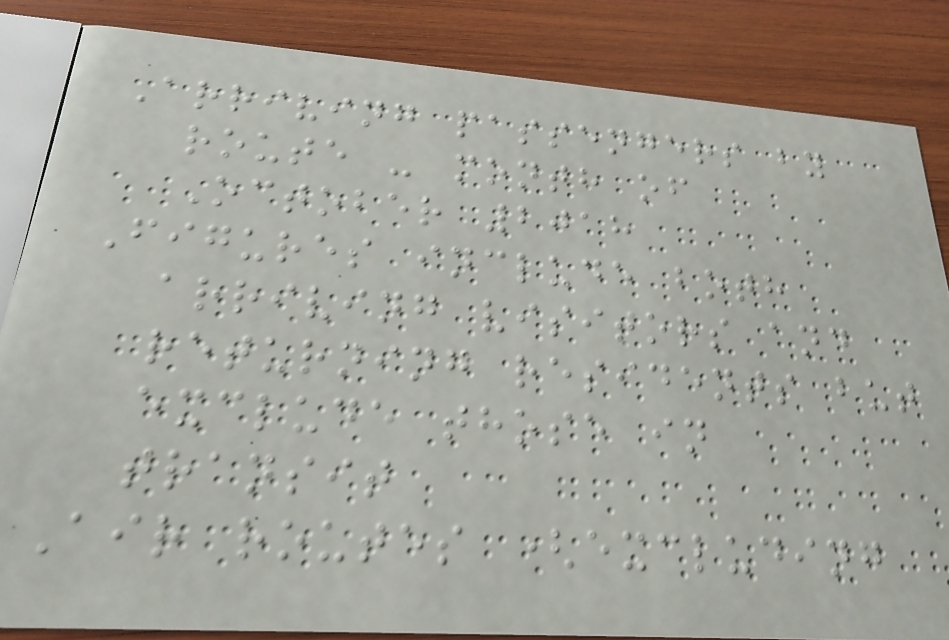Arriving passengers by
route - month of
October 2018
Figures include both
arriving visitors and
returning residents but
exclude those in
transit
Air routes (excluding
